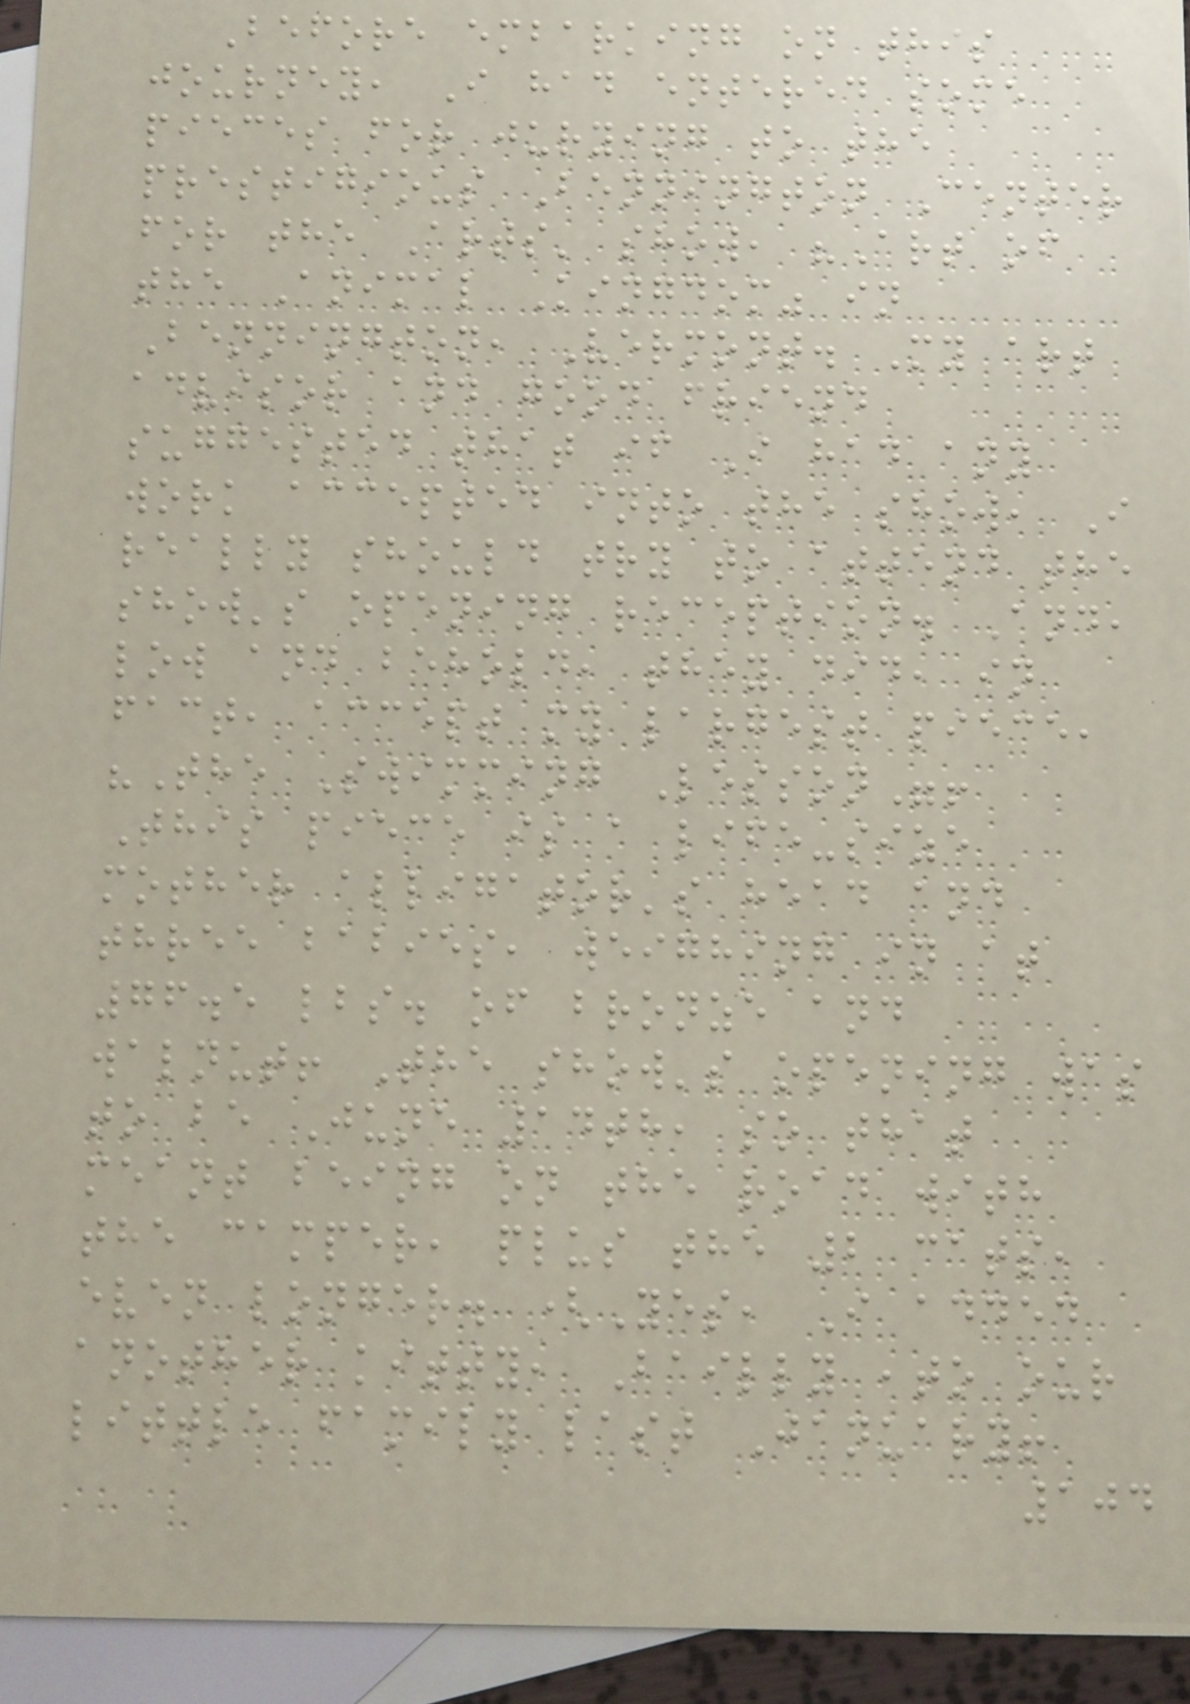Before embarking on this
journey, I had entered some
pieces for jurying to the
prestigious Bennington Center
for the Arts' show, "Art of
the Animal Kingdom" in
Bennington, Vermont. My art
advisor and good friend
suggested that if I had any
work accepted into the show, I
really should try to attend the
show's opening reception. And,
low and behold, they did, in
fact, accept my largest piece,
"The Swimming Lesson"!
This piece is a life-size
mother alligator's head and
three babies, weighing in at
76.5 lbs. of bronze and
walnut! The show's opening was
to be June 14th, so that
meant being on the road with
the camper, plus the 2 cats,
even longer. (Yes, I added
another kitty, Bailly ,to our
little family last January!
104
